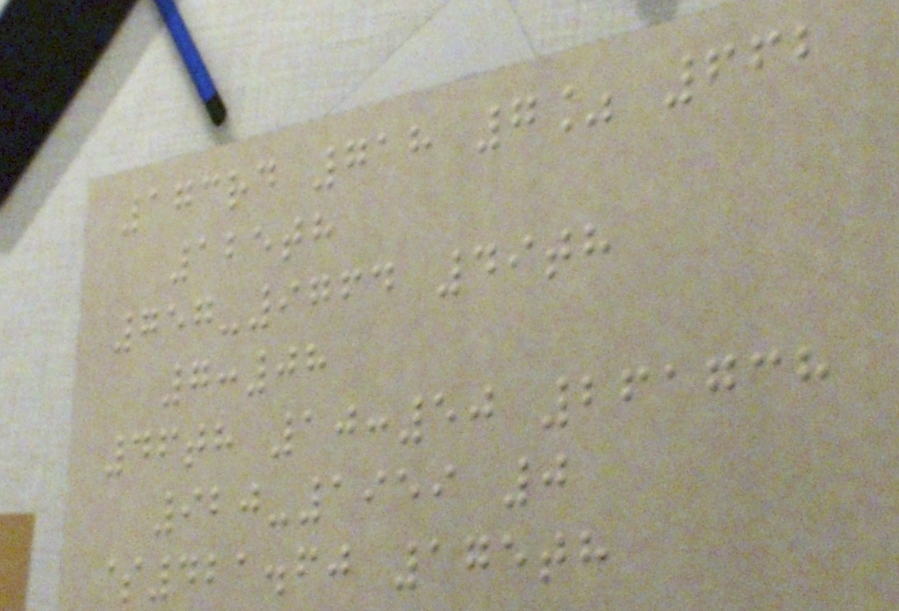173rd 718 7% 662
125th
757-9764 49th
7:08
46th 10:50 261738
920-1959 0
$421.60 175th
